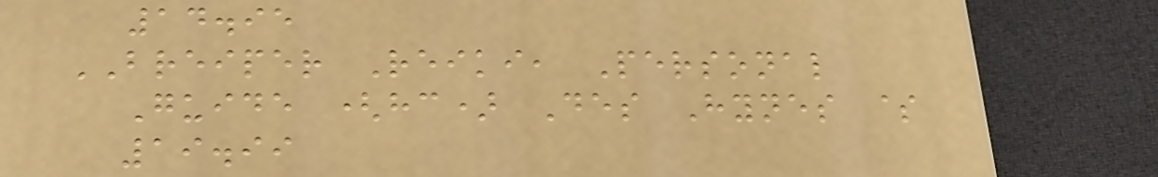14.95
BREIPER Reiki, Personal
Guide (hc) Des Hynes $
19.99
